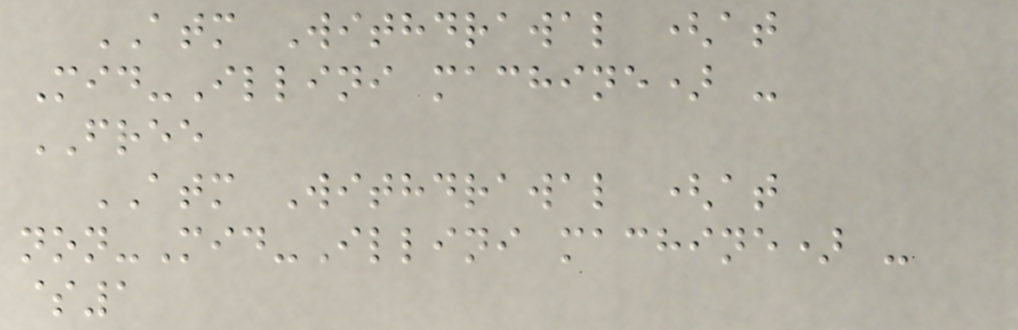ATM Withdrawal (at
Mid-Illini machine) -
FREE
ATM Withdrawal (at
non-Mid-Illini machine) -
$1
